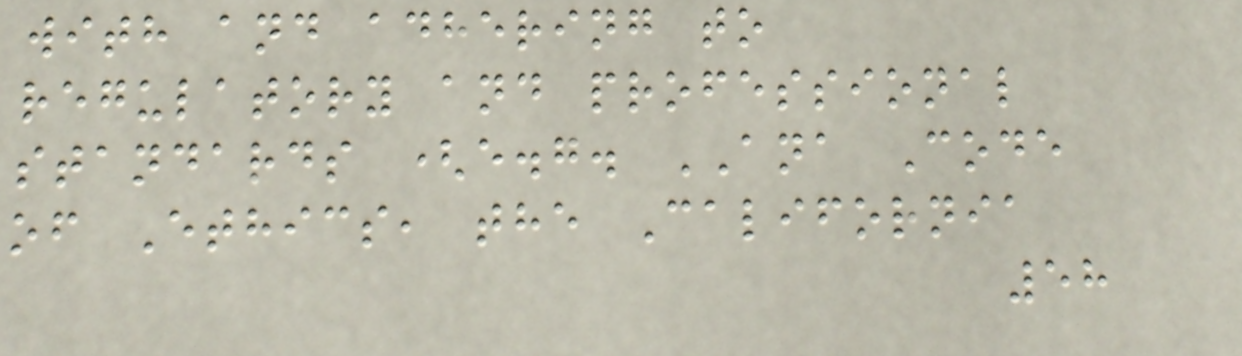with and adhering to
regulatory and professional
standards (e.g. ANA Code
of Ethics, the California
58
